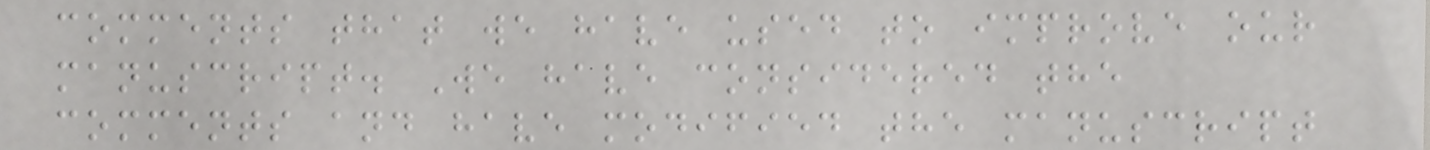comments that we have used to improve our
manuscript. We have considered the
comments and have modified the manuscript
